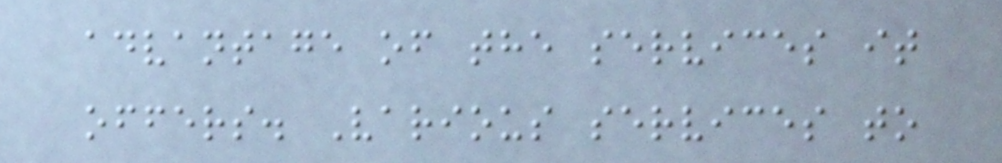advantage of the services it
offers. Various services to
